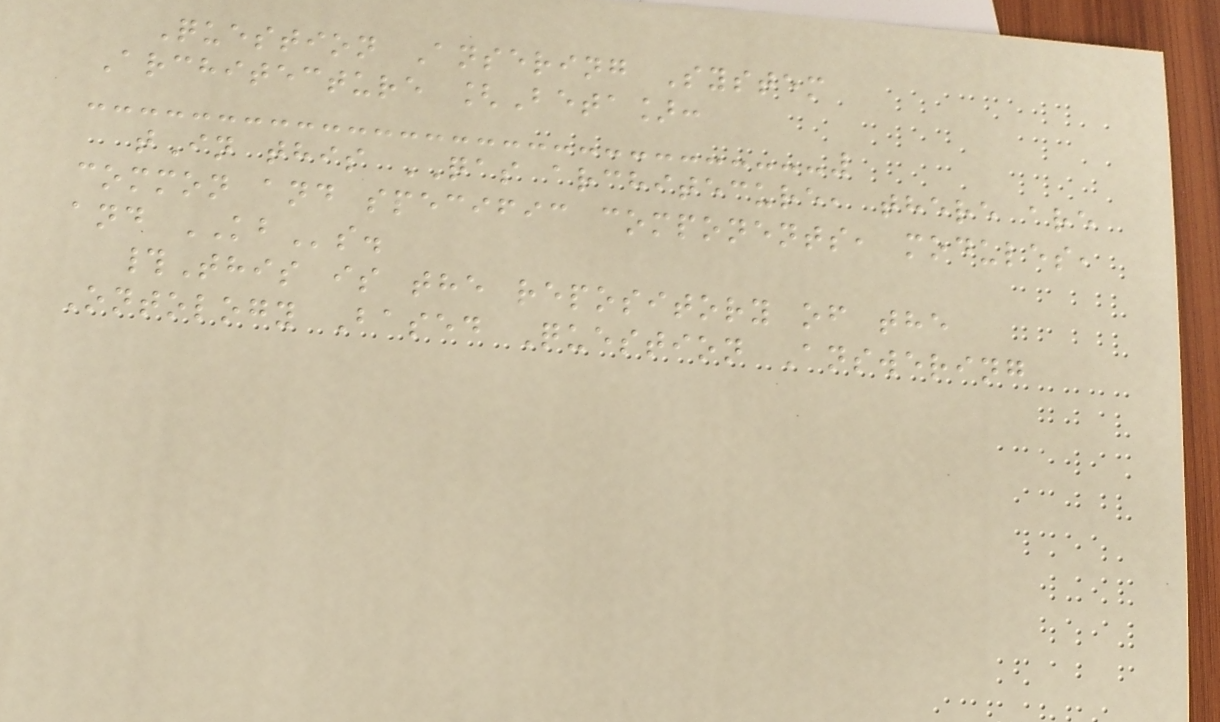Question Ansering System
Architecture [Beta]:
tIn this QAS architecure, there are
common and specific components, modules,
and KBs.
#This is the repository of the
Ontology Based Question Answering
